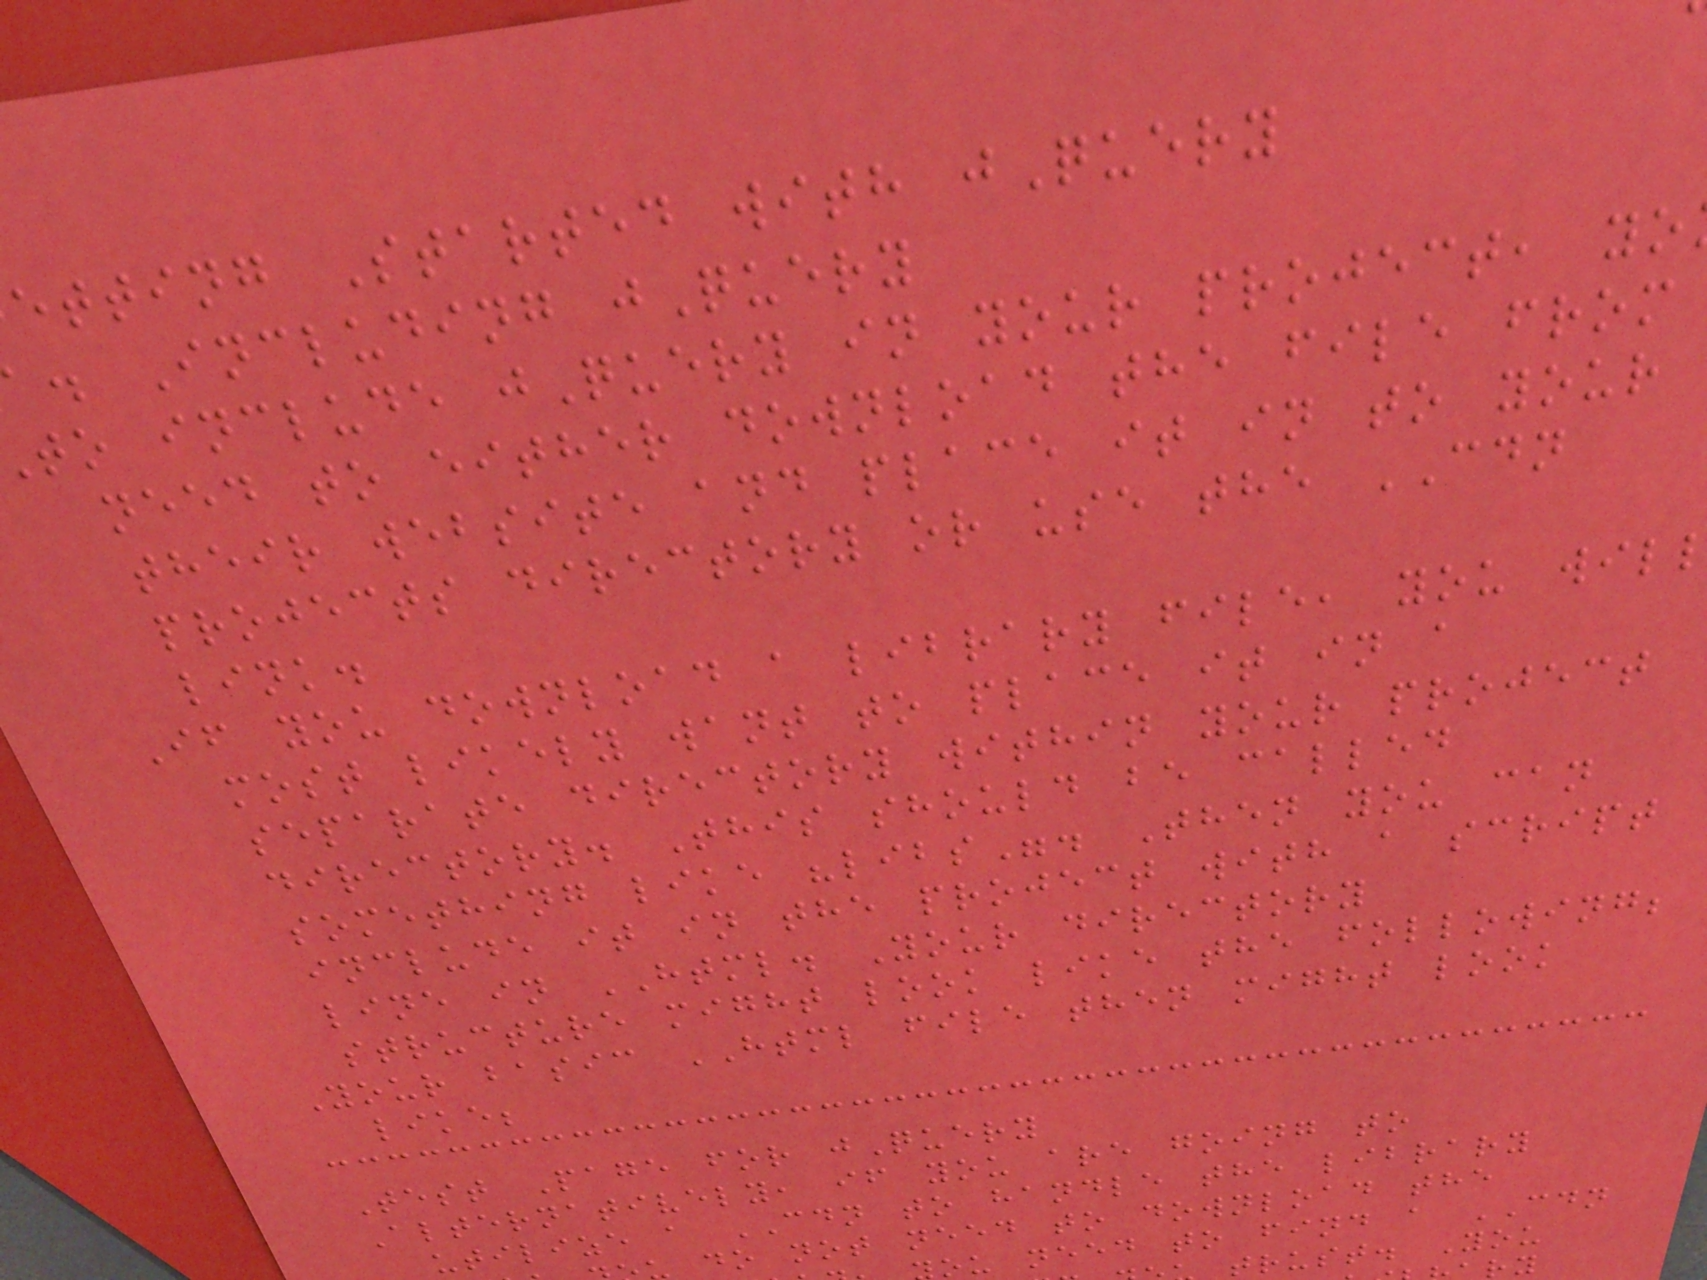etting Started with jQuery
. Including jQuery
to include jQuery in your project, yo
need to either download the file from
their website and place it in to your
projects directory or use the CDN
link.
If you download a library file, you wil
most likely want to place it in a
separate directory within your project
directory. This should be called
something like "libs". Then you can
include it in the project with a script
line in HTML. Your directory
structure might look like the following;
Your basic HTML file then might look
like;
Test Page for jQuery
Alternatively, if you are going to
utilize a CDN to handle the library
do not need to download the
ou need to find a CDN
trust. You
